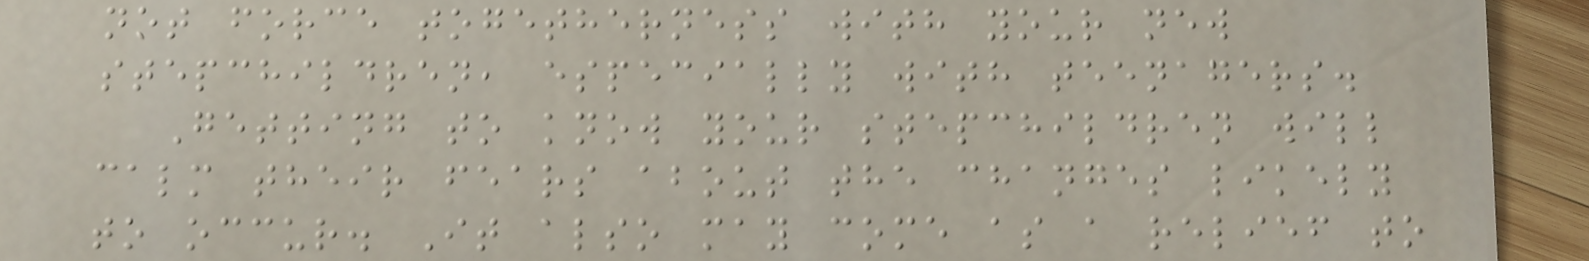not force togetherness with your new
stepchildren, especially with teenagers.
Getting to know your stepchildren will
calm their fears about the changes likely
to occur. It also may come as a relief to
